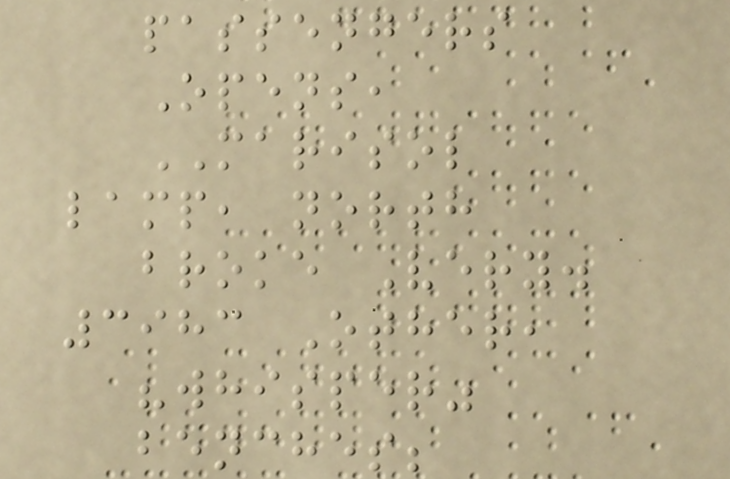passengers
Opens,
MARISOL
lamp, north
broke Very.
3983 Other,
"whisper"
benches;
